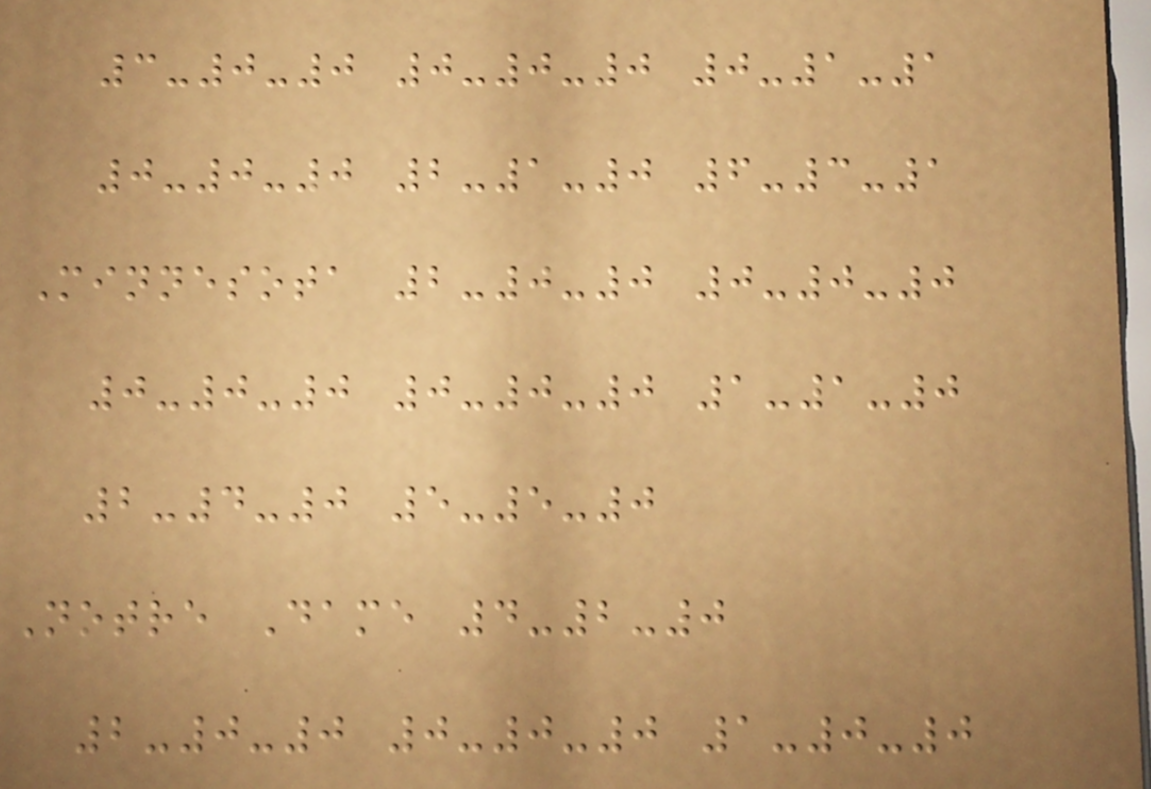3-0-0 0-0-0 0-1-1
0-0-0 2-1-0 6-3-1
Minnesota 2-0-0 0-0-0
0-0-0 0-0-0 1-1-0
2-4-0 5-5-0
Notre Dame 4-2-0
2-0-0 0-0-0 1-0-0
